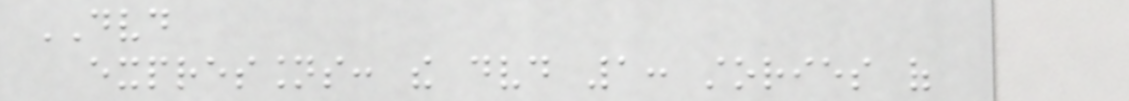DVD
expressions: the dvd 1: stories of
